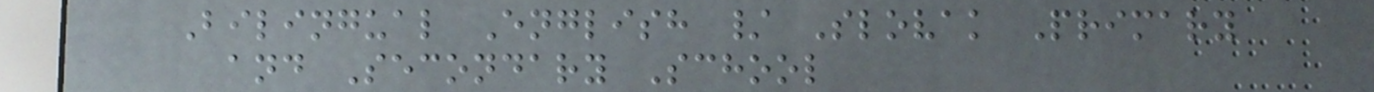Bilingual English / Slovak Primary
and Secondary School
